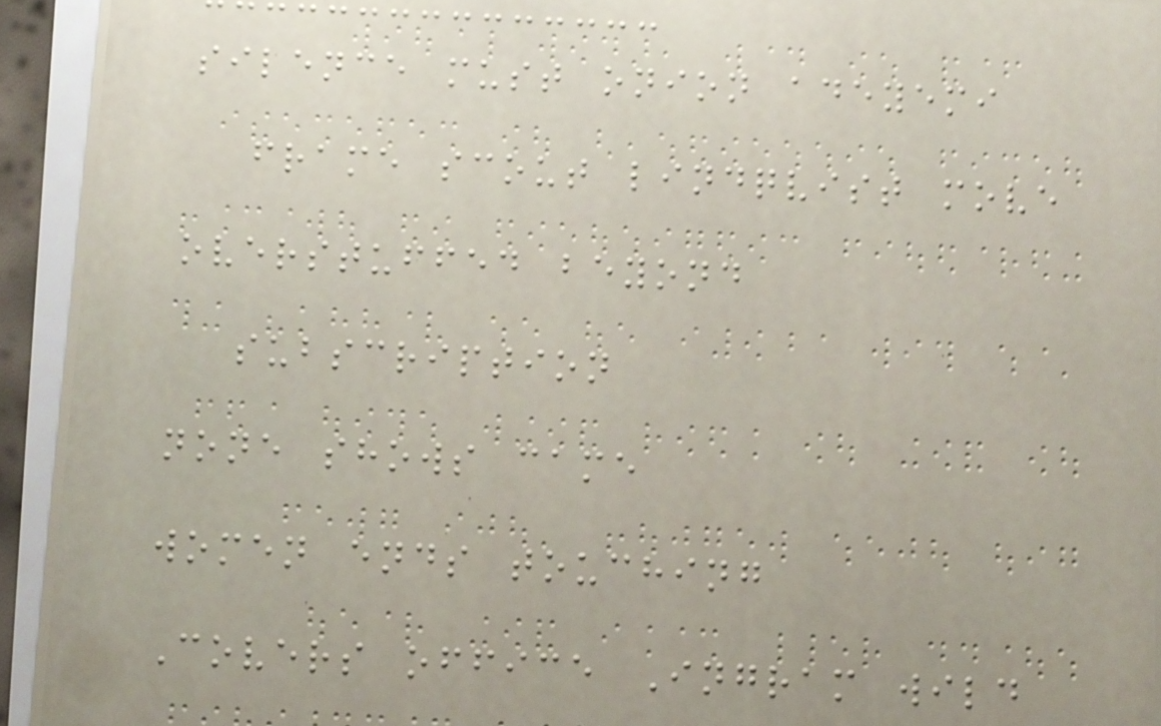silence must onion adeyemi
frame scout lindqvist move
overstuffed beyond
subscription
none shows came
women ends touching
Covers office Ingram wild
